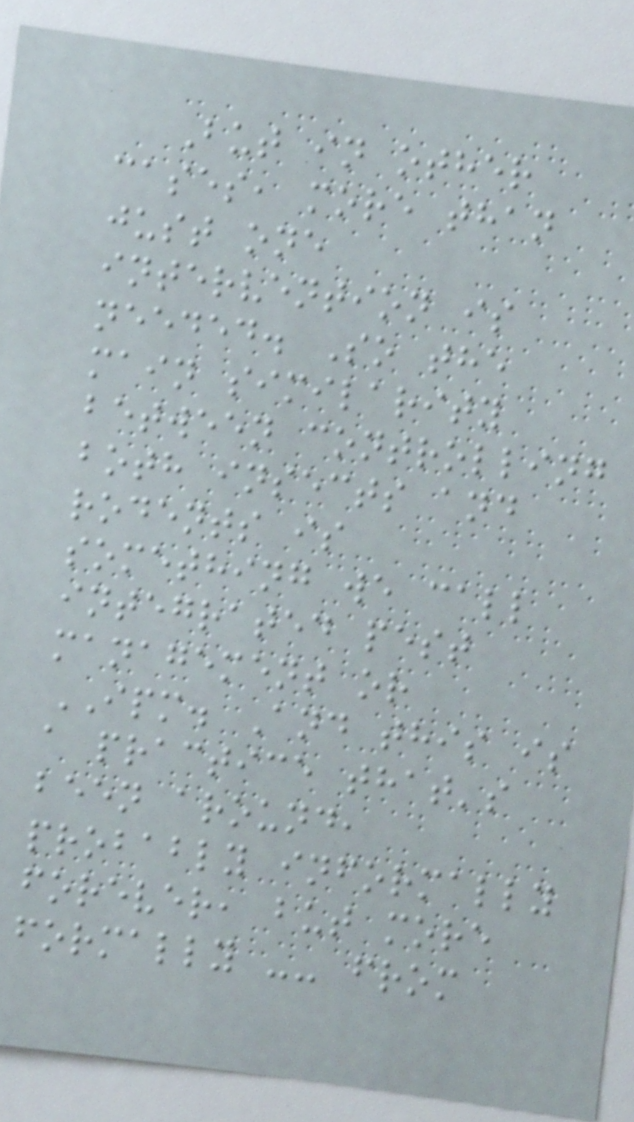But in other
cases, more than
just one
intervention is
needed. So the
main similarity
between controlling
both insects and
rodents is
something we call
integrated pest
management or
IPM. And this is
a practice that's
been around,
probably informally
forever, but more
formally -- from
